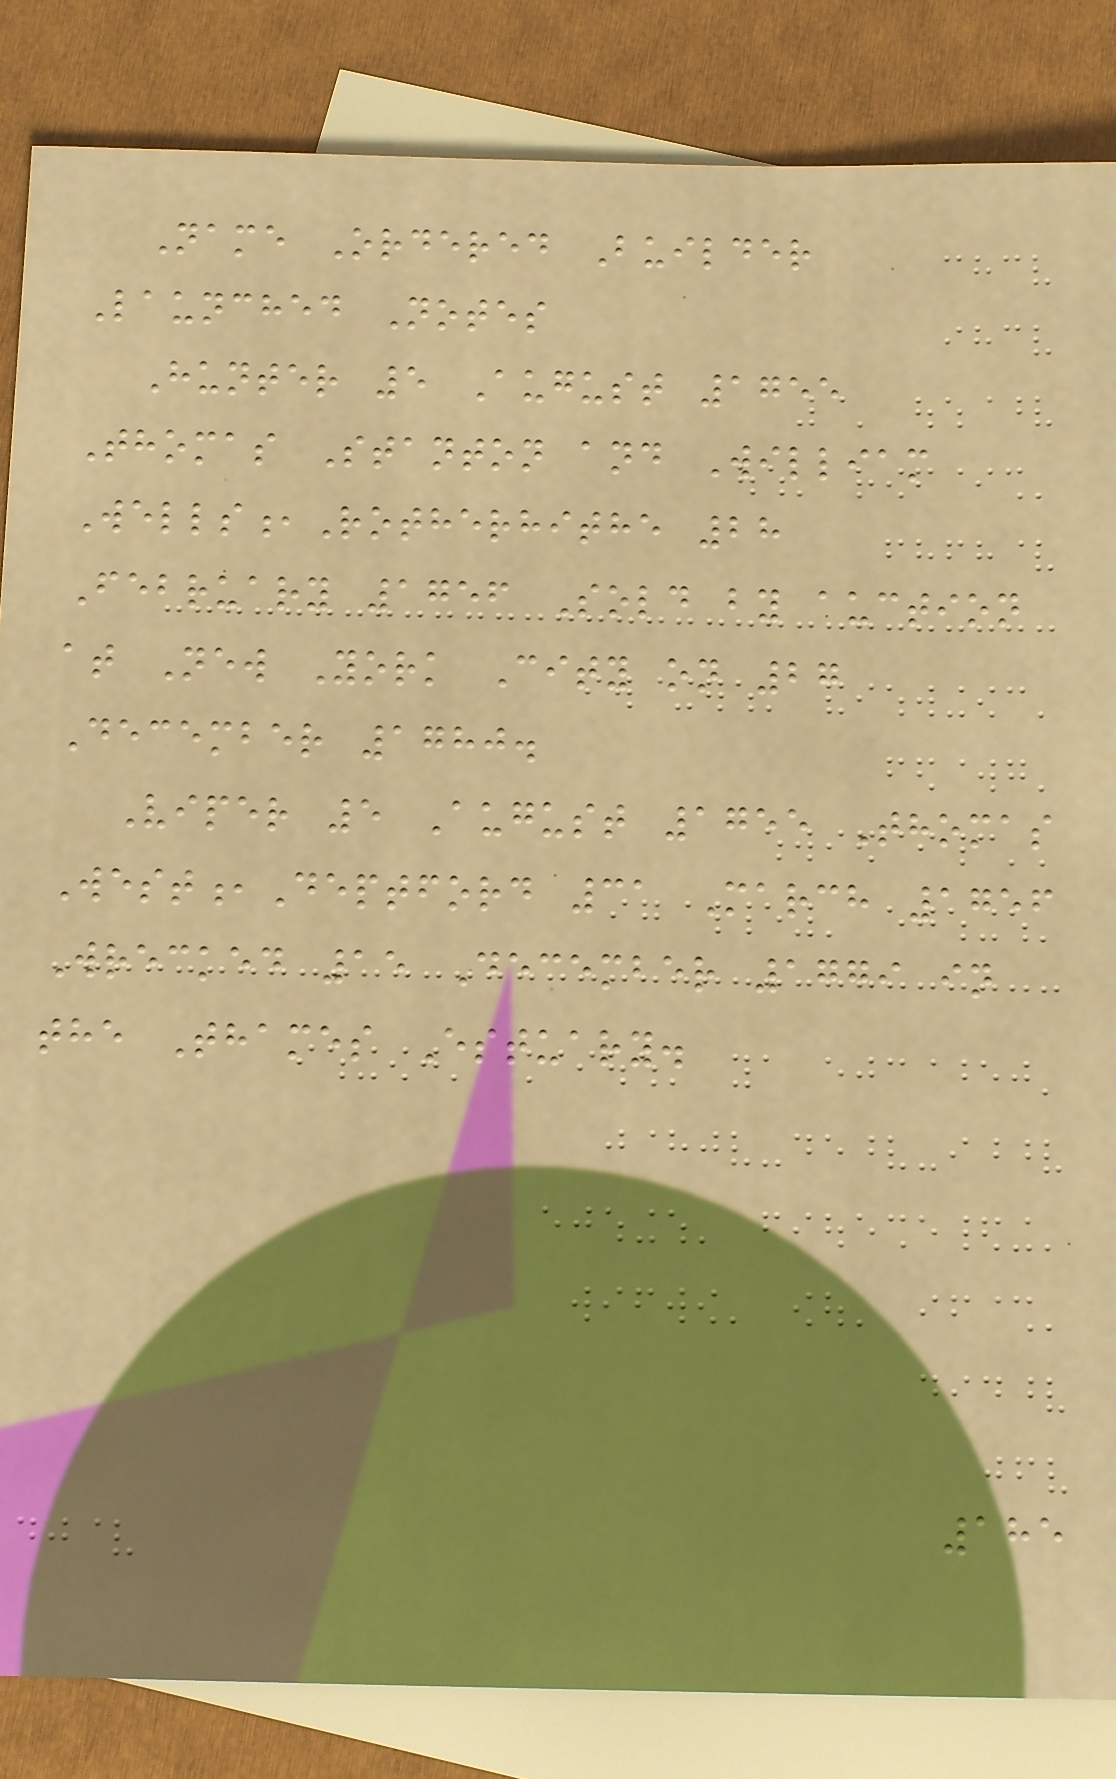Name Ordered Builder
Launched Notes
Hunter 5 August 1755
Thomas Stanton and William
Wells,Rotherhithe 28
February 1756 Sold by auction
at New York City on 27
December 1780.
Viper 5 August 1755 Thomas
West,Deptford 31 March 1756
Wrecked 15 December 1779 in
the Thames Estuary.
185
